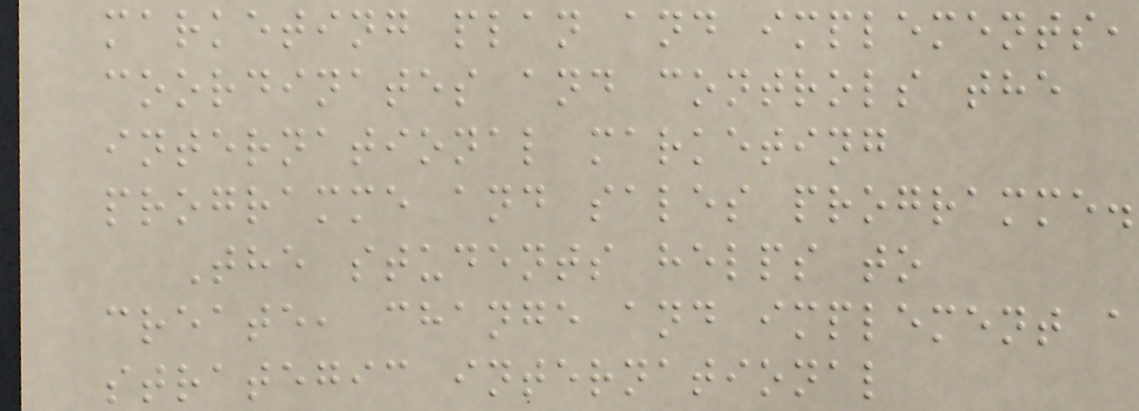marketing plan and implements,
coordinates and controls the
international marketing
programme and sales programme.
The students helps to
create, change and implement a
strategic international
